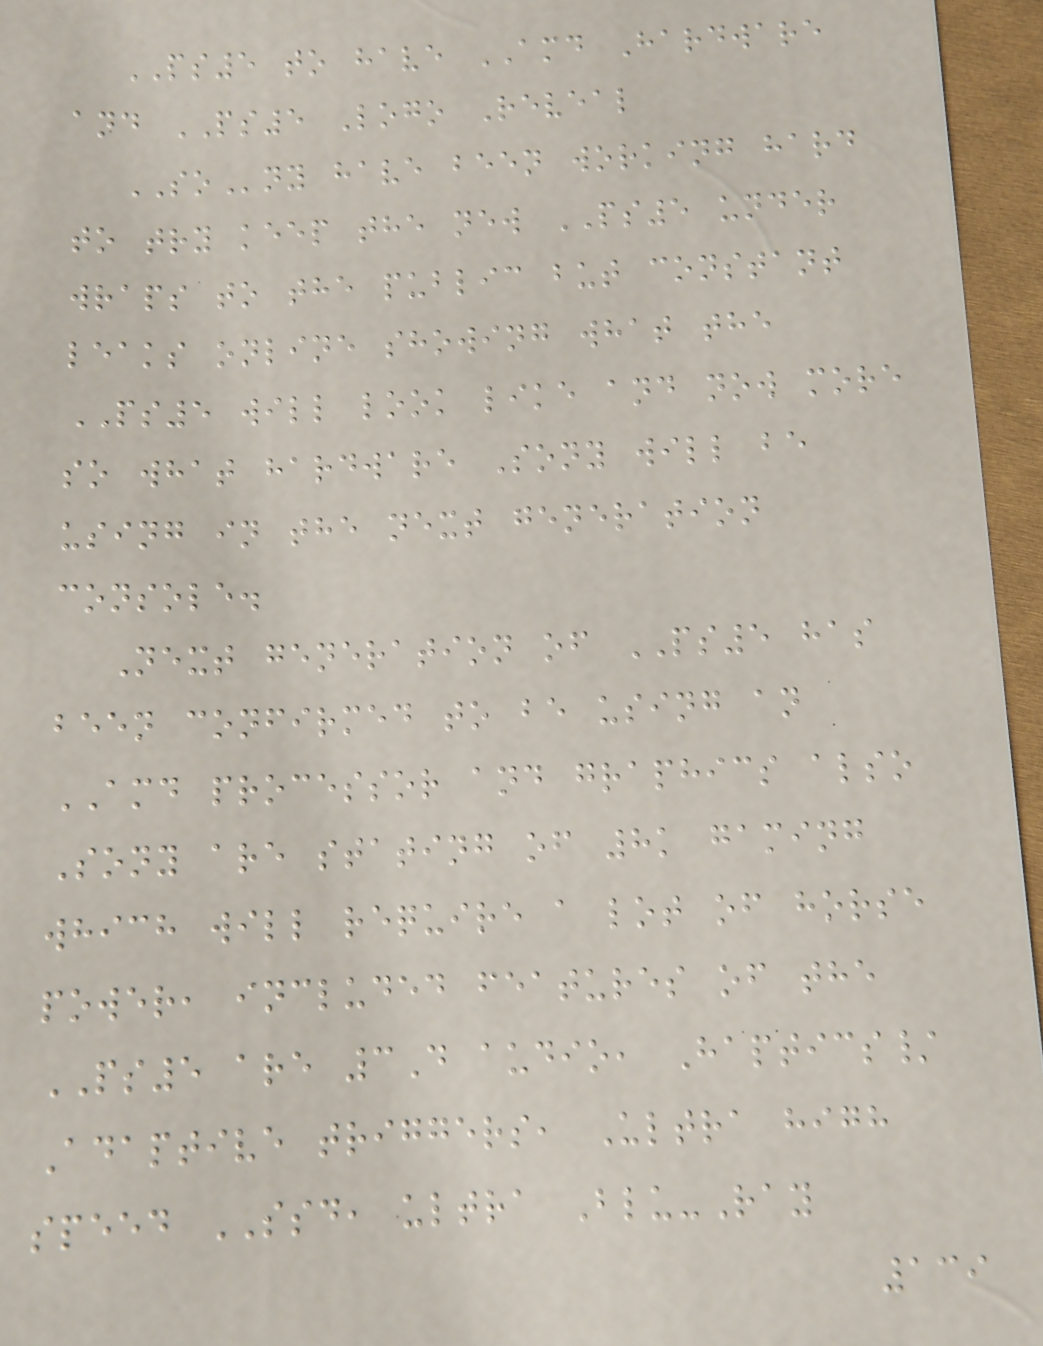PS5 to have AMD Hardware
and PS5 Logo Reveal
SOny have been working hard
to try keep the new PS5 under
wraps to the public but constant
leaks online showing what the
PS5 will look like and now more
so what hardware Sony will be
using in the next generation
console.
Next generation of PS5 has
been confirmed to be using an
AMD processor and graphics also
Sony are stating of 8k gaming
which will require a lot of horse
power, included features of the
PS5 are 3D audio, Haptics/
Adaptive triggers, Ultra high
speed SSD, ultra Blu-Ray
139
